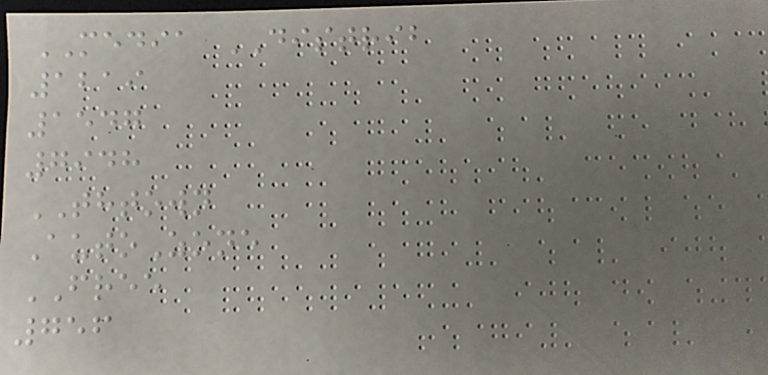MEDIA DISTRIB
1219
1547
7948
THTOWN
AutoZone
FREE
756
